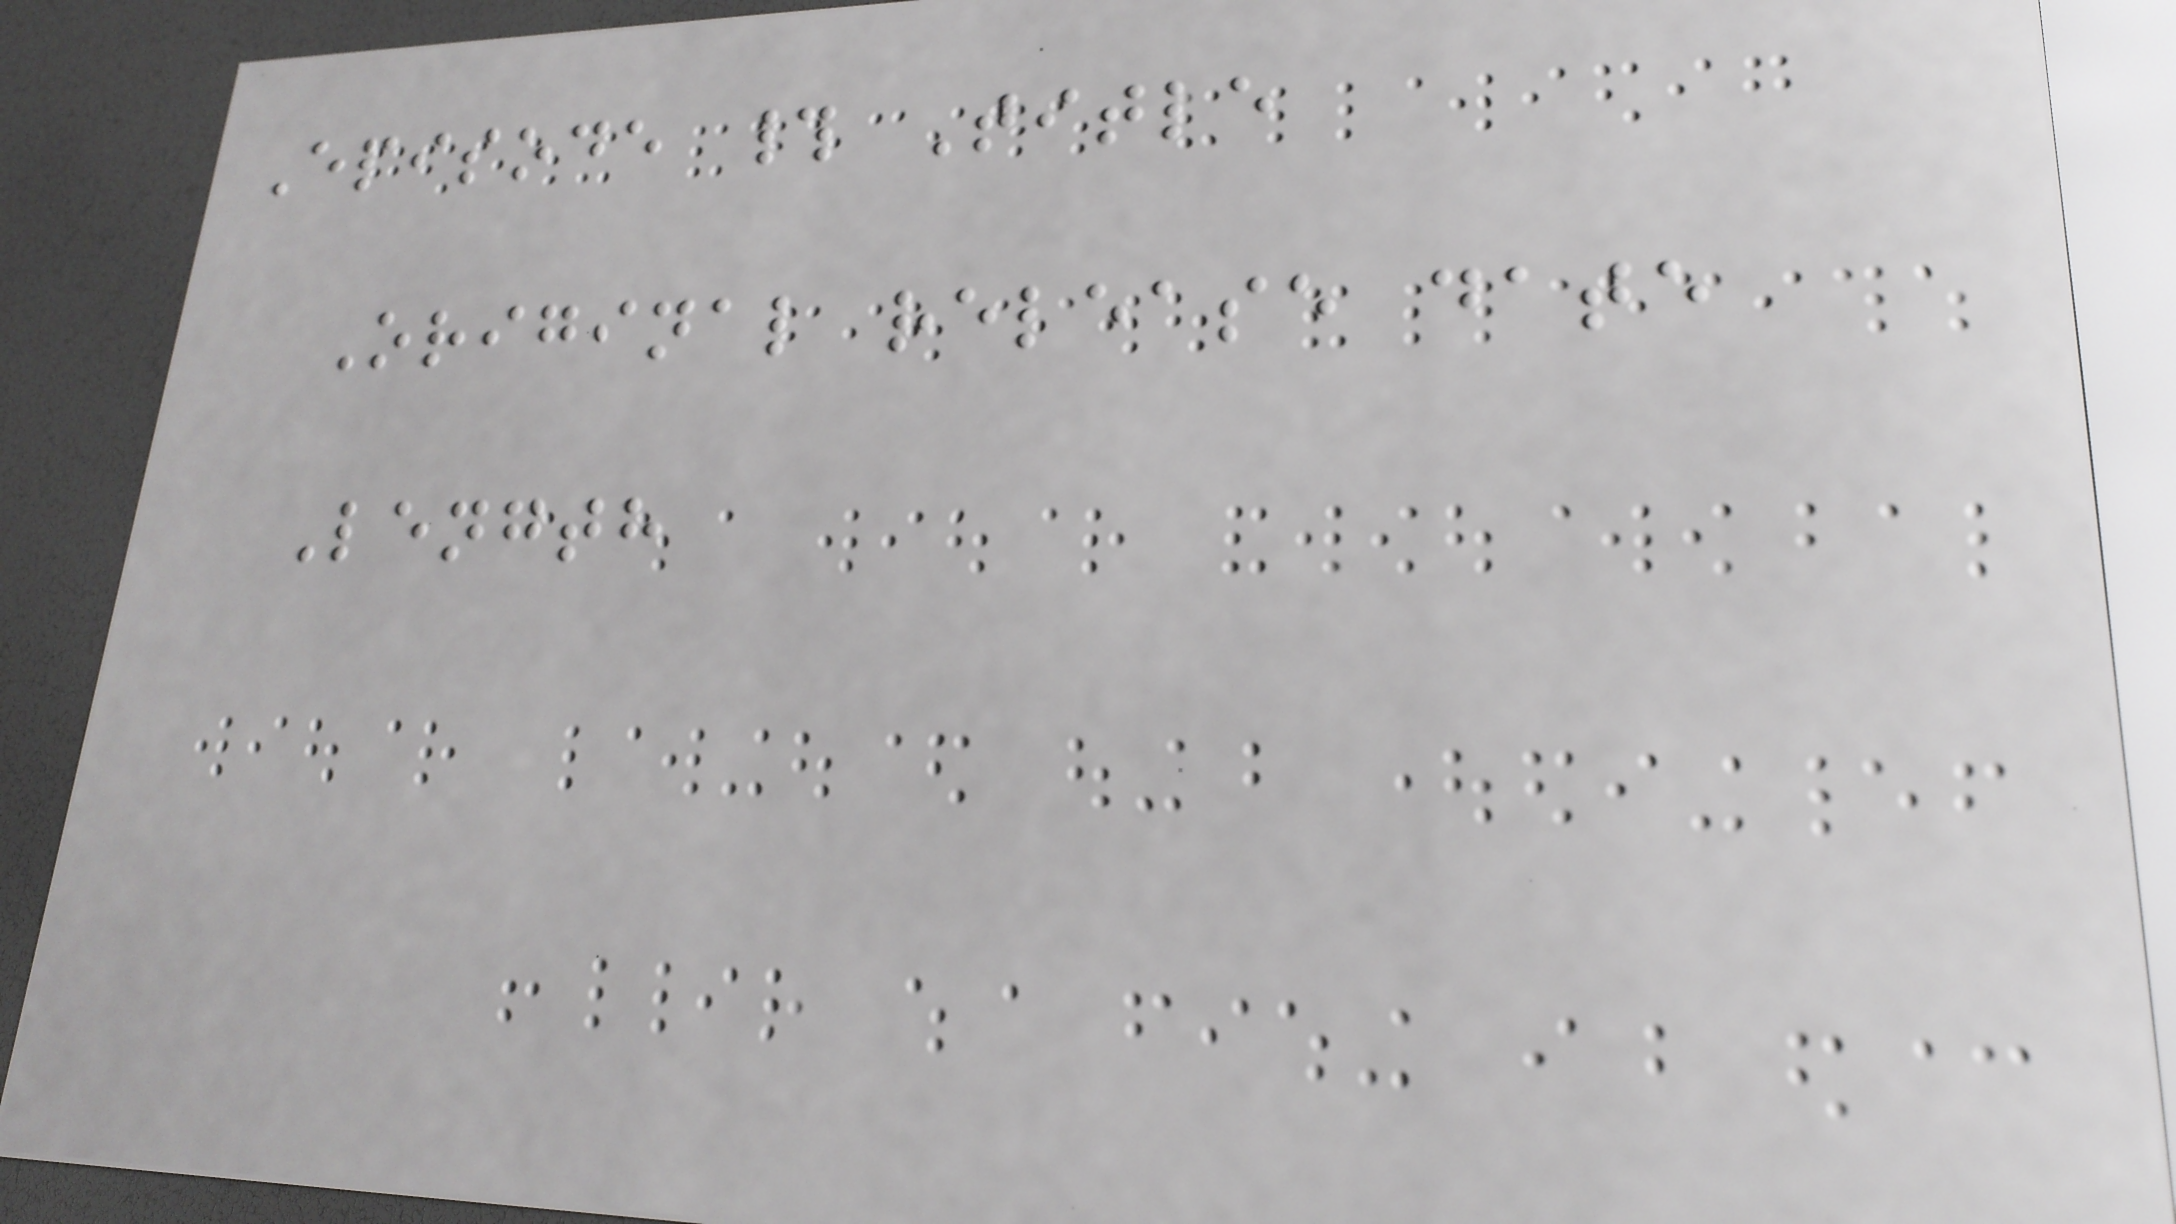Episode # Title
Original release date
Length
